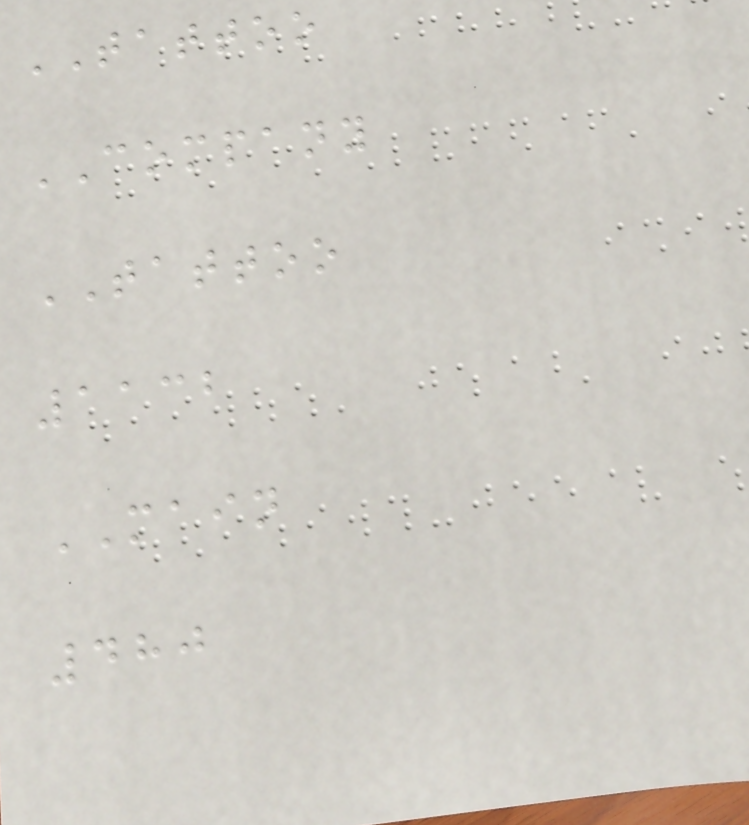TATTOO
COMPANY
TATTOO
1132
MAIN
480
